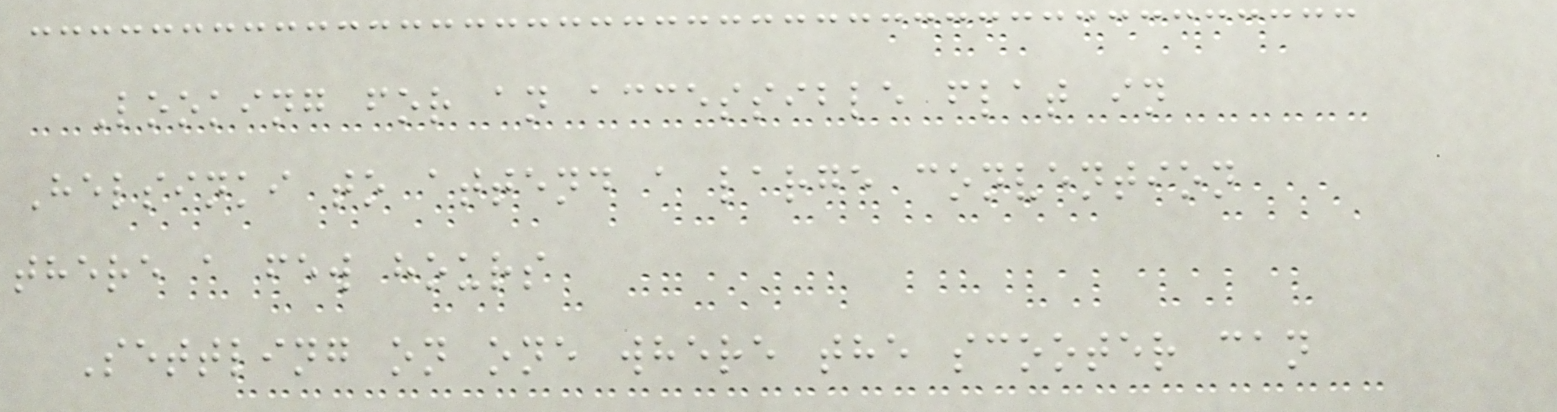Looking for an accessible flat in
Helsinki to attend a large convention
there a few hours
Settling on one where the scooter can
